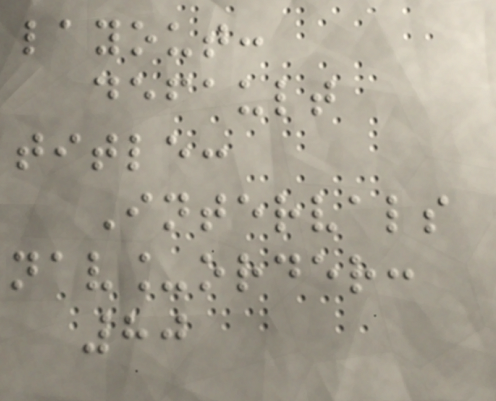layout:
default
title:
Intervals
nav_order:
80
